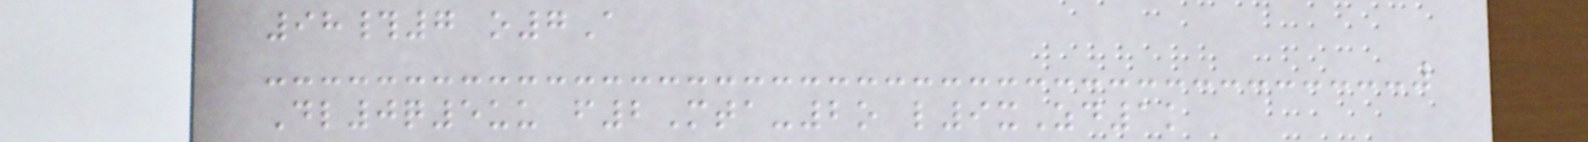98#7 o7A
Dl0q5uu f2Mta-2o l9xZd1k
